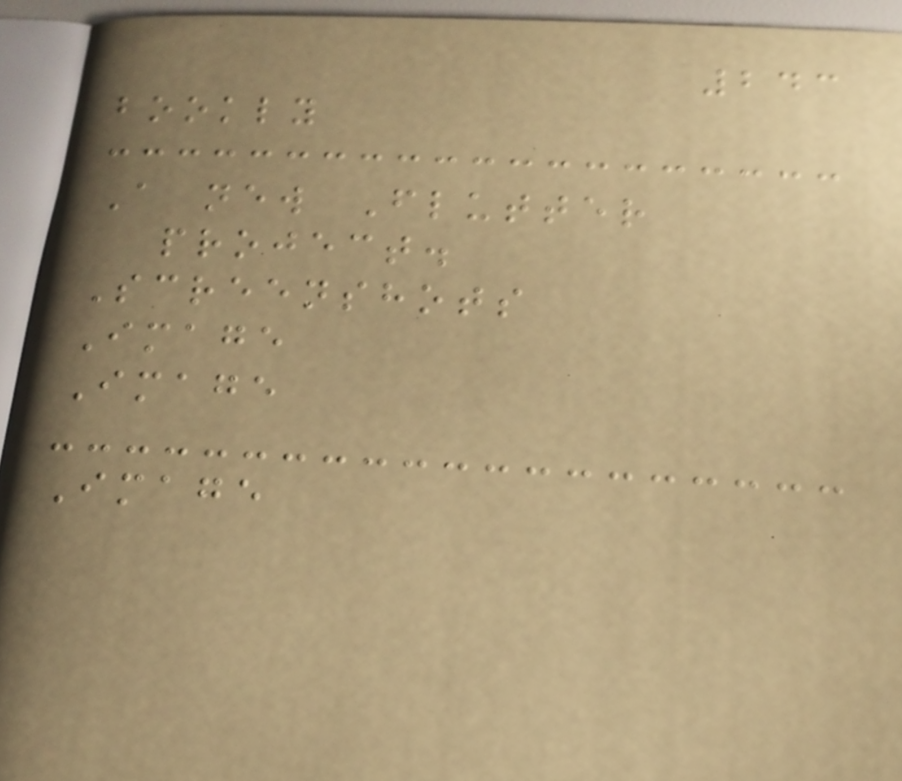243
bookly
A new Flutter
project.
Screenshots
Image
Image
Image
